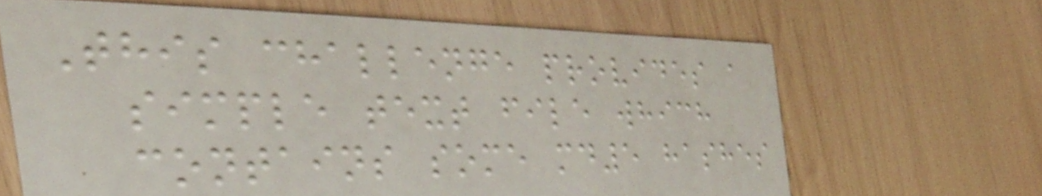This challenge provides a
simple text file which
contains some md5 hashes
